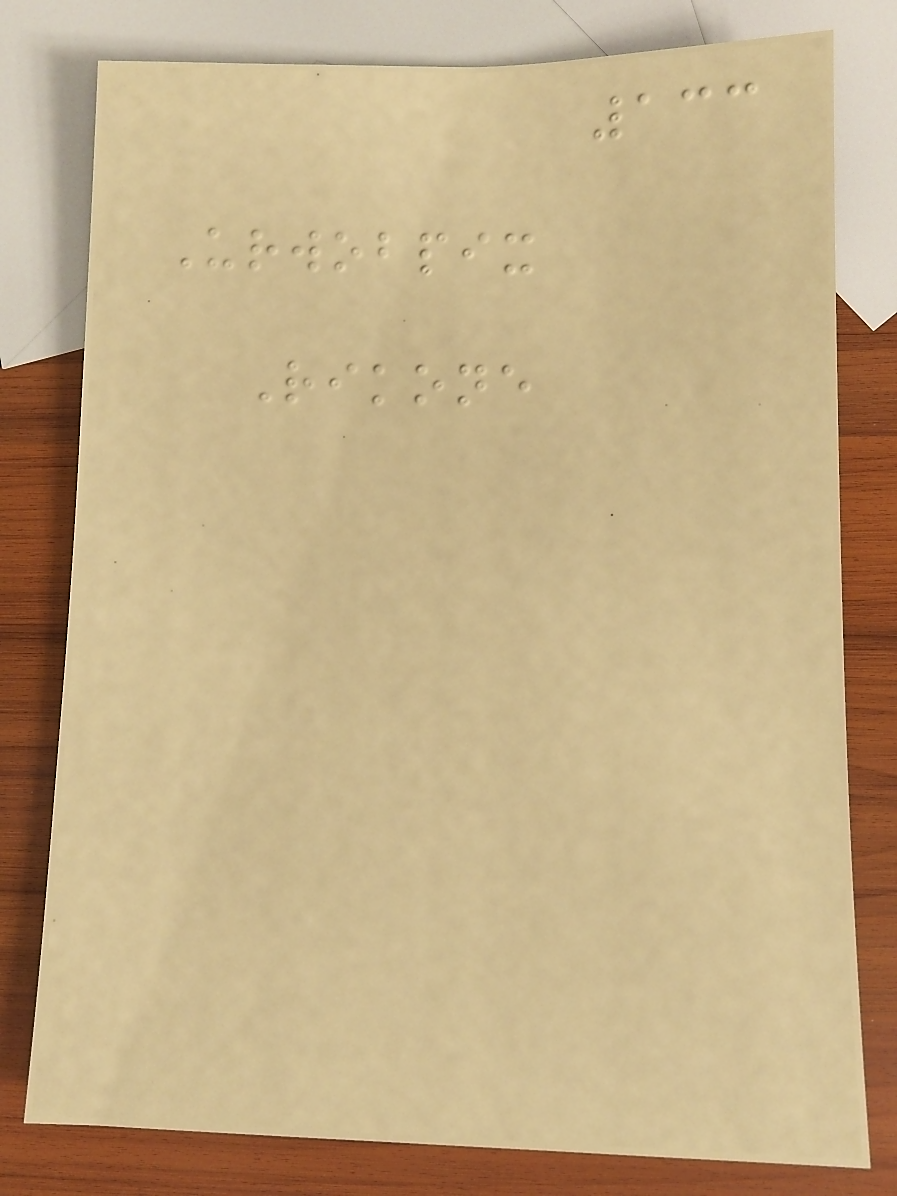133
Urwobpix
Rikone
